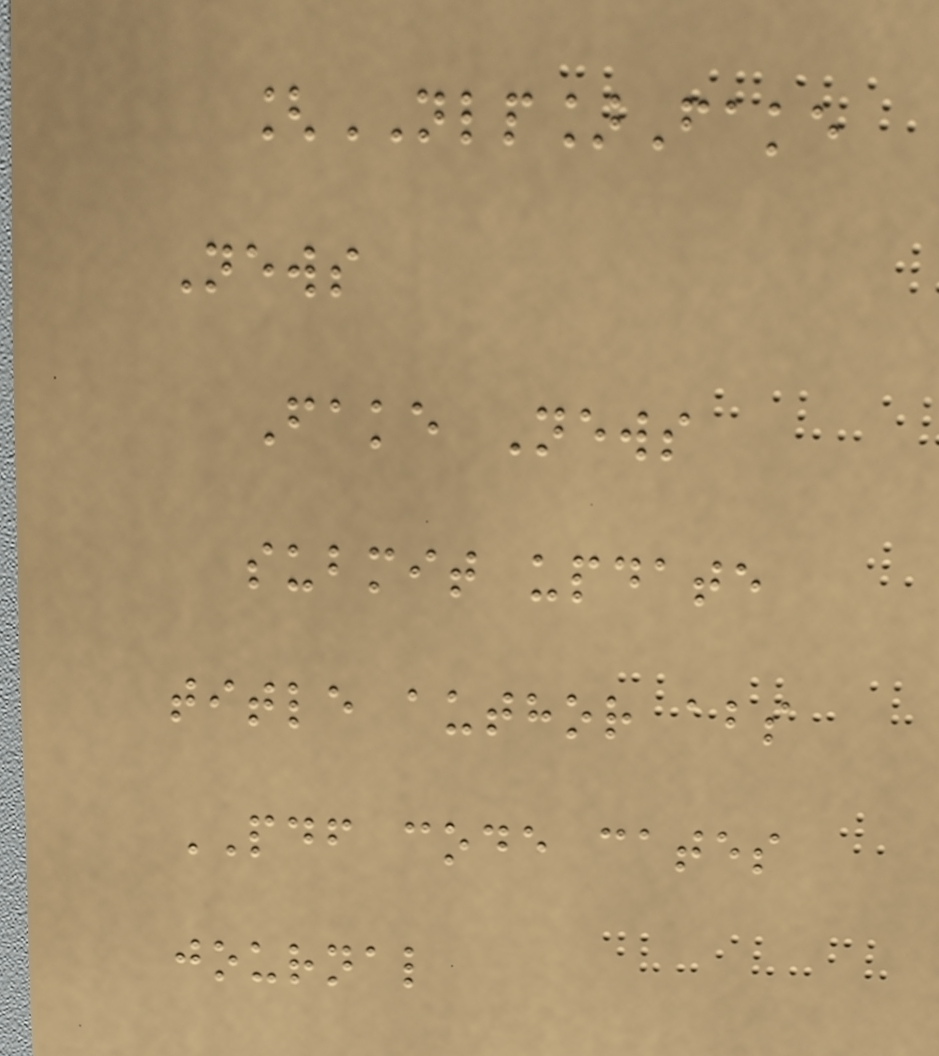[NLP]Fake
News
Fake News
submit update
title author abs
PDF code cates
journal
